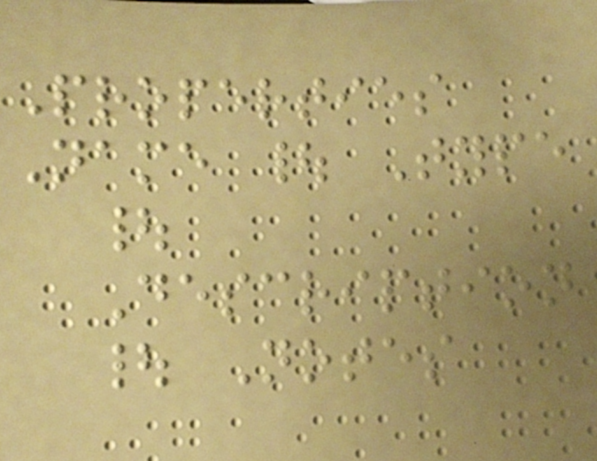Properties
Name | Type
|
Description
| Notes
